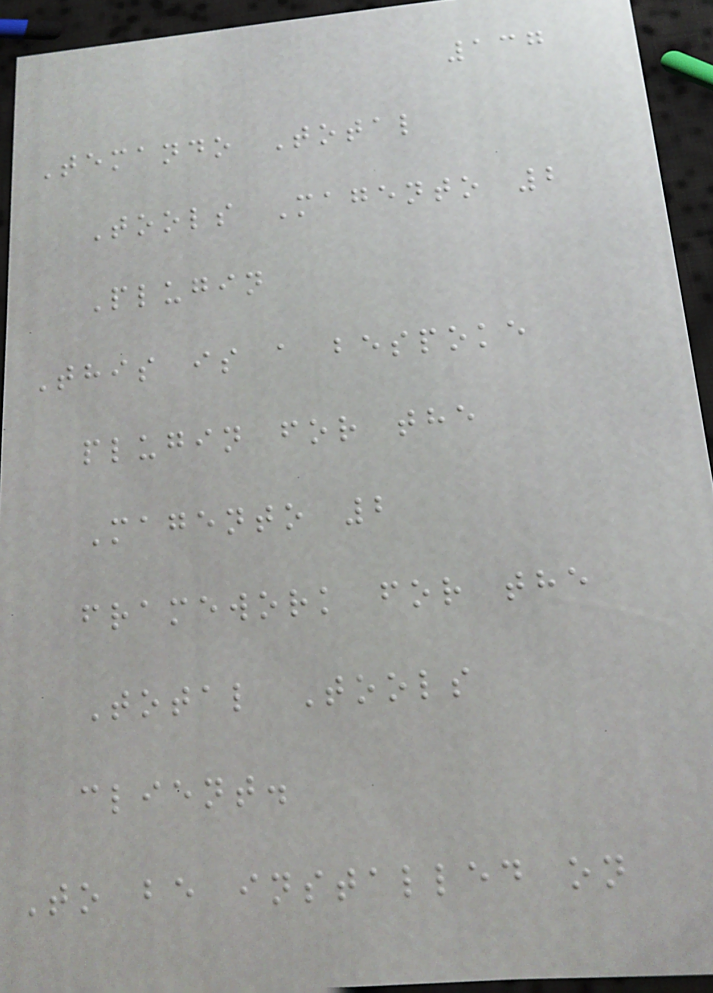137
Temando Total
Tools Magento 2
Plugin
This is a bespoke
plugin for the
Magento 2
framework for the
Total Tools
client.
To be installed on
